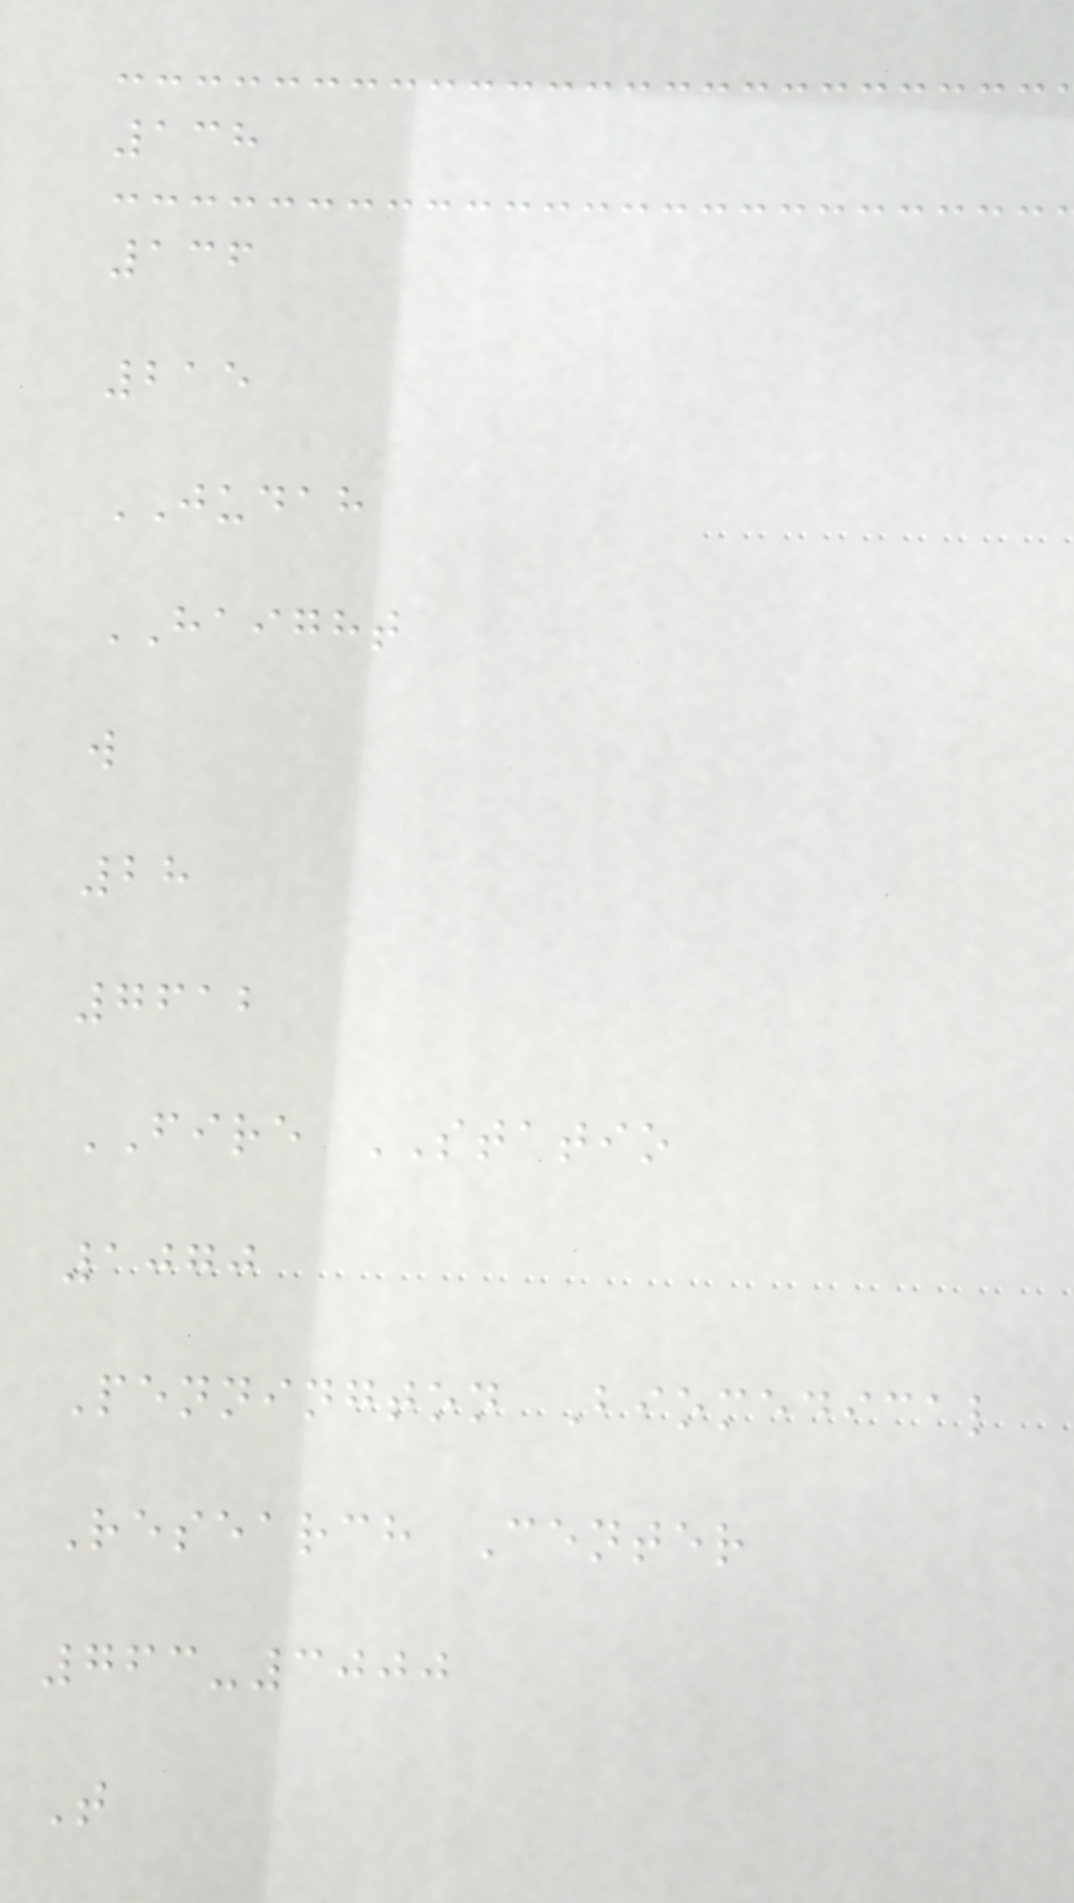138
136
215
JUDAH
HAIGHT
w
28
7612
FIRE STATIO
1070
Pennington Biomedical
Research Center
763-3000
T
